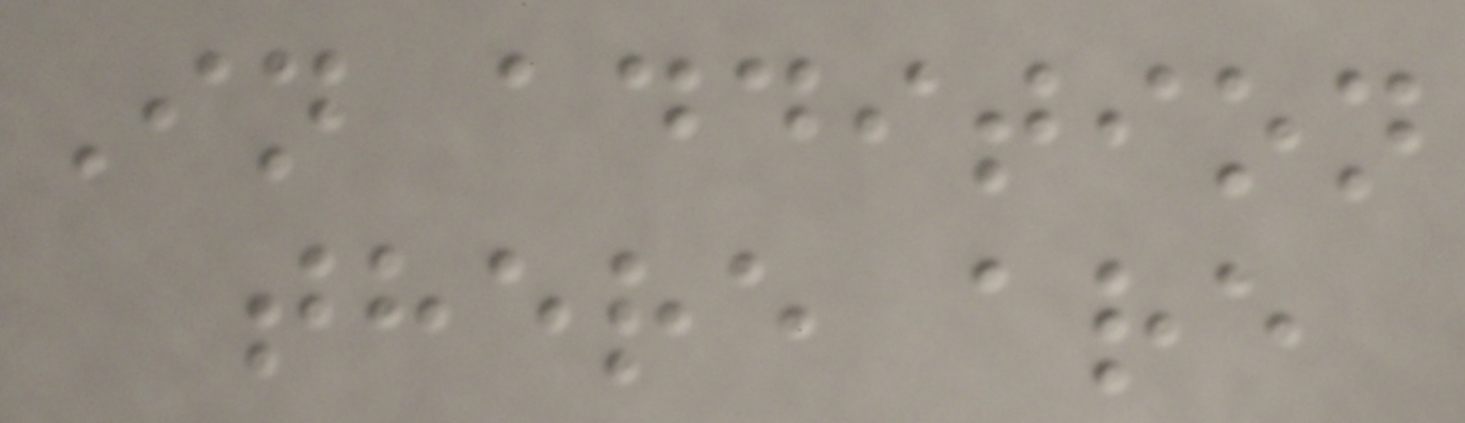In addition
there are
